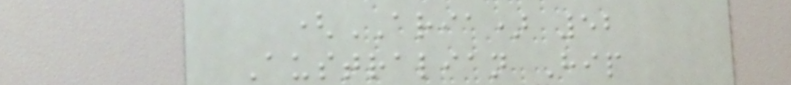(ARIA) 52
Australian Hip
